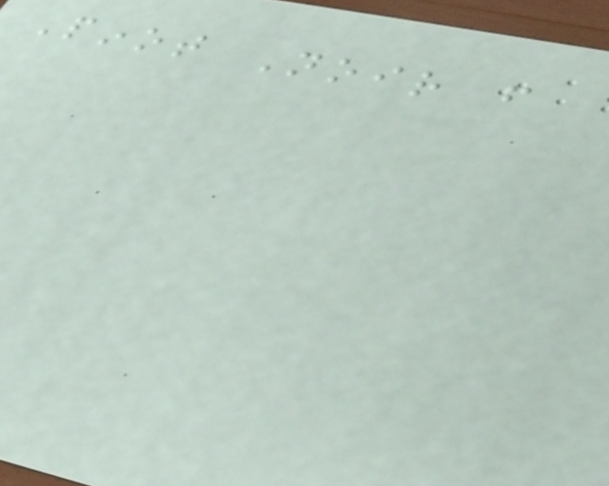Pinot Noir from
